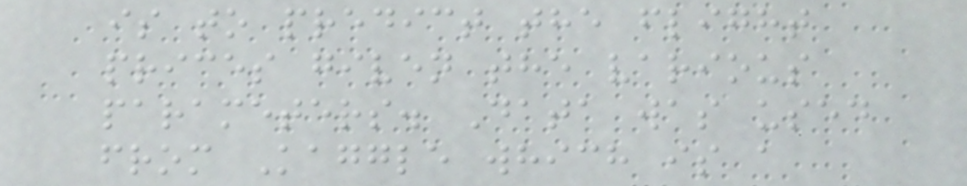is to predict the flight
prices given the various
parameters. Data was used
from Kaggle which is a
